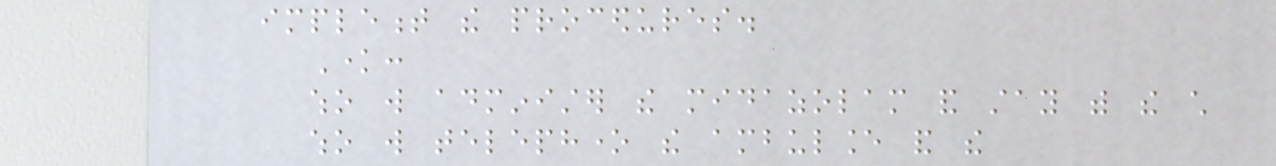implement the procedures.
Know:
who will administer the midazolam and stay with the child
who will telephone the ambulance and the
